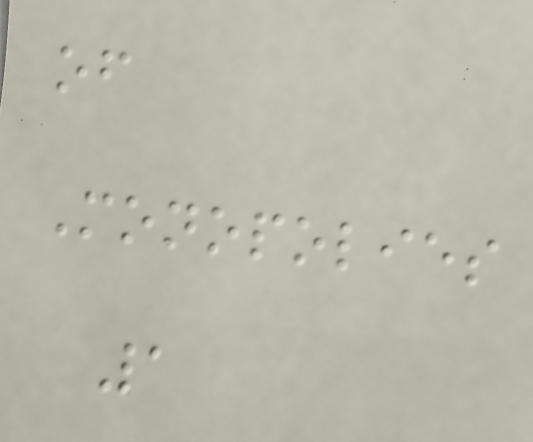of
Monopolies
1
